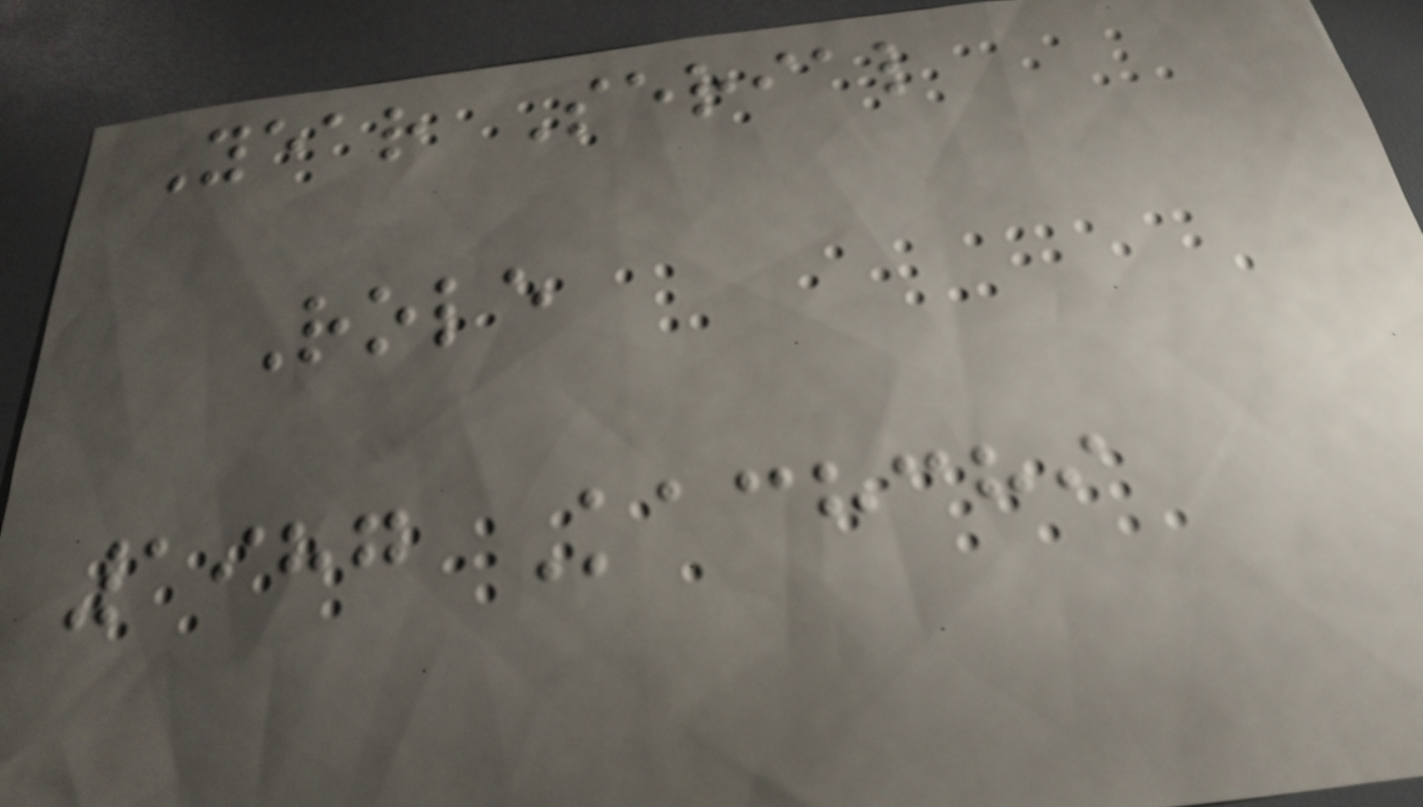Year Serial
Role
1987 Kachchi
